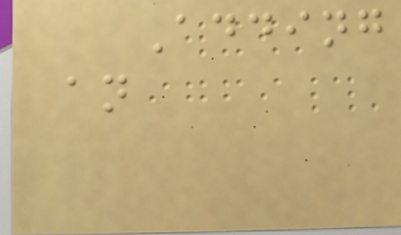Adding
an
